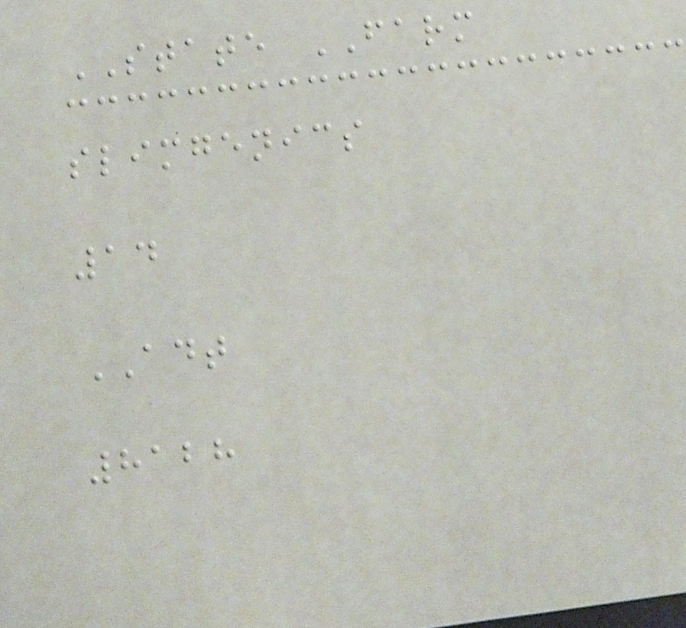STATE FARM
slimgenics
14
ADT
8128
